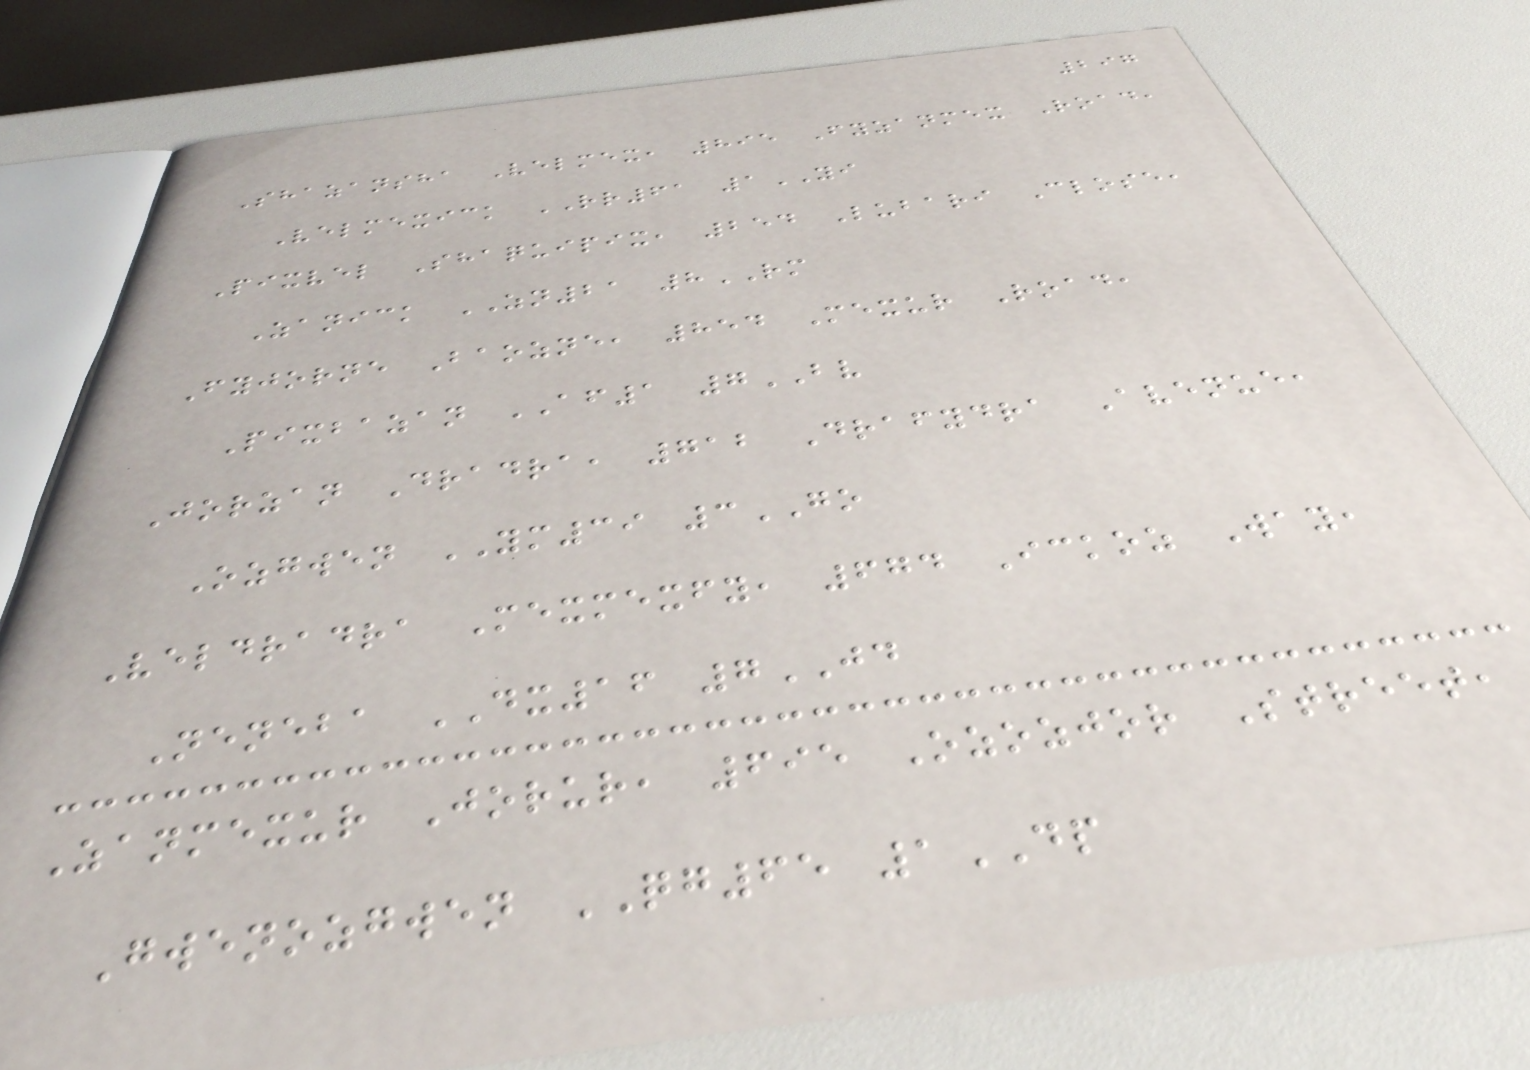297
Shazansha Velmex, 895 Fyzanmex Road,
Velmexick RR61 1YI
Pixvel Shaquipix, 254 Lubari Close,
Zanick ZN21 8RM
Fyjorne Baozne, 854 Mexur Road,
Pixbazan AF1 7BV
Jorzan Dradra, 712 Drafydra Avenue,
Ozgwen YM39 3GO
Veldradra Mexmexfy, 674 Ickoz Way,
Neneba DX16 7JD
Zanmexur Jorur, 695 Ozozjor Street,
Gwenozgwen QG65 1DP
